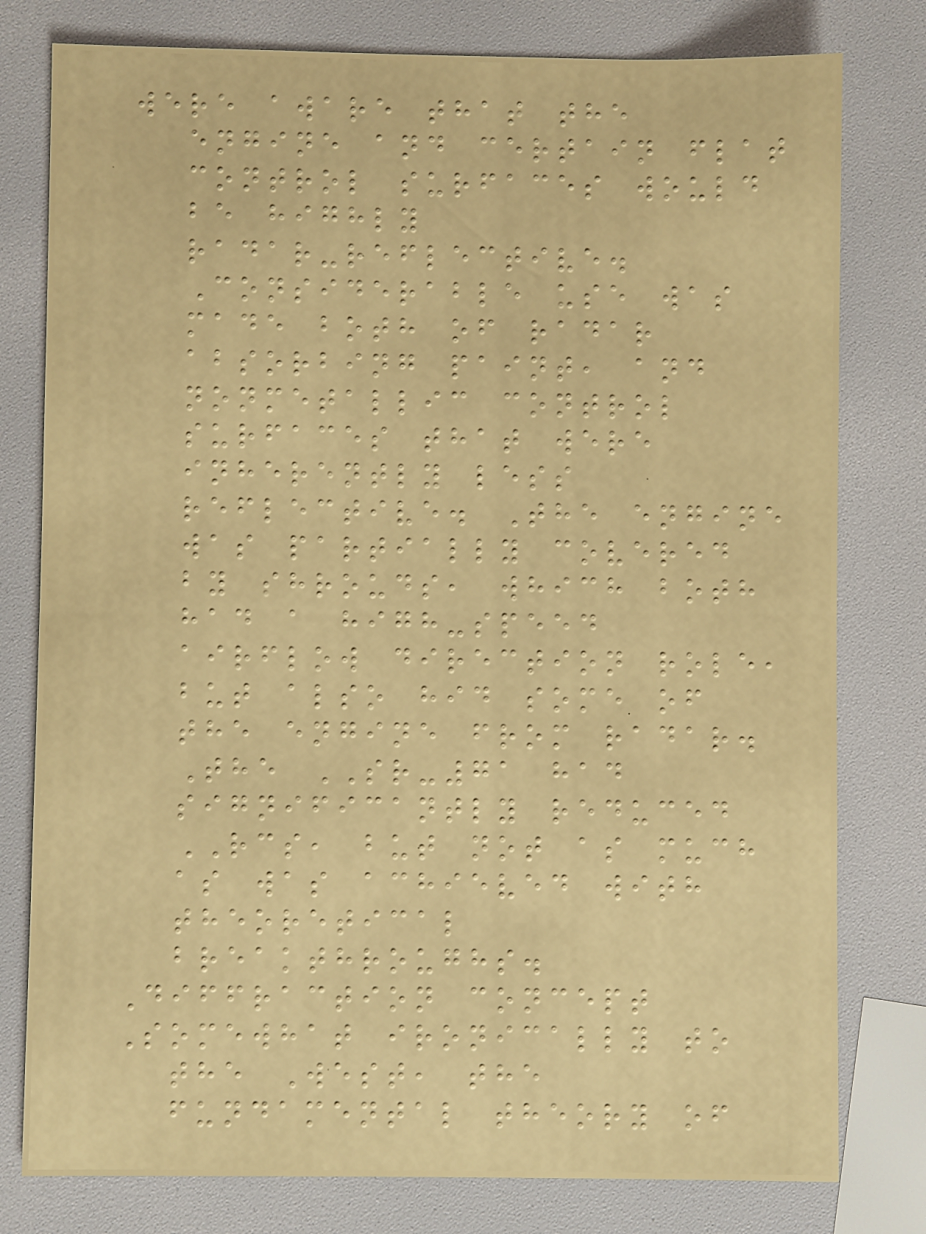were aware that the
engine and certain flat
control surfaces would
be highly
radar-reflective.
Considerable use was
made both of radar
absorbing paint, and
nonmetallic control
surfaces that were
inherently less
reflective. The engine
was partially covered
by shrouds, which both
had a high-speed
airflow direction role,
but also hid some of
the engine from radar.
The SR-71 had
significantly reduced
RCS, but not as much
as was achieved with
theoretical
breakthroughs.
Diffraction concept
Somewhat ironically to
the West, the
fundamental theory of
